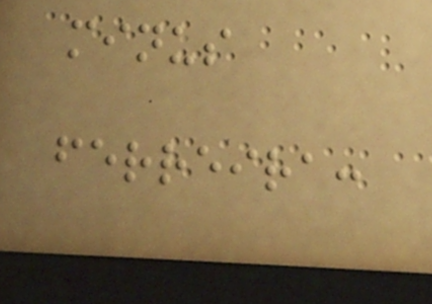minus
ferreira:
